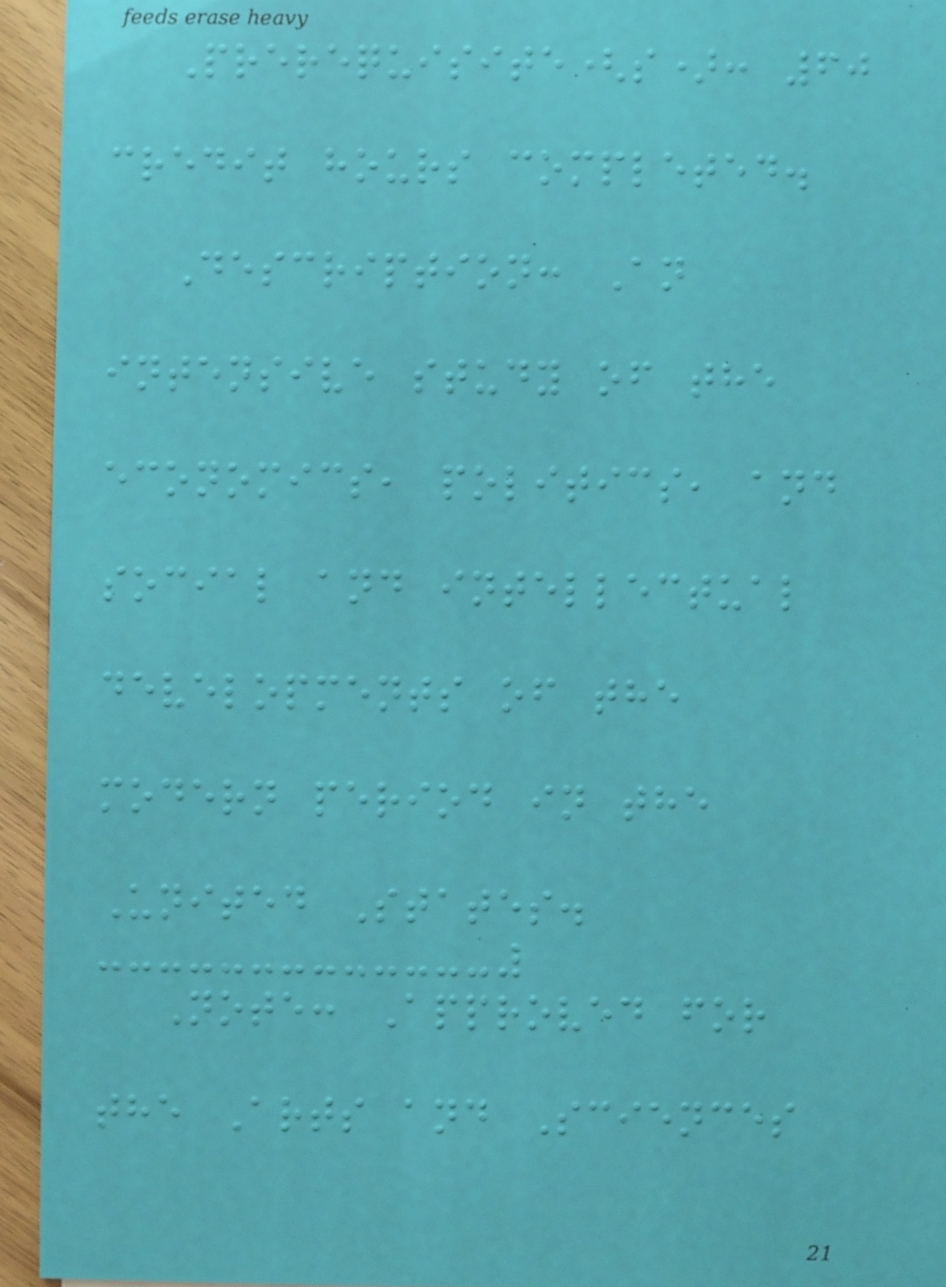Prerequisite(s): 60
credit hours completed.
Description: An
intensive study of the
economics, politics, and
social and intellectual
developments of the
modern period in the
United States.
Note: Approved for
the Arts and Sciences
